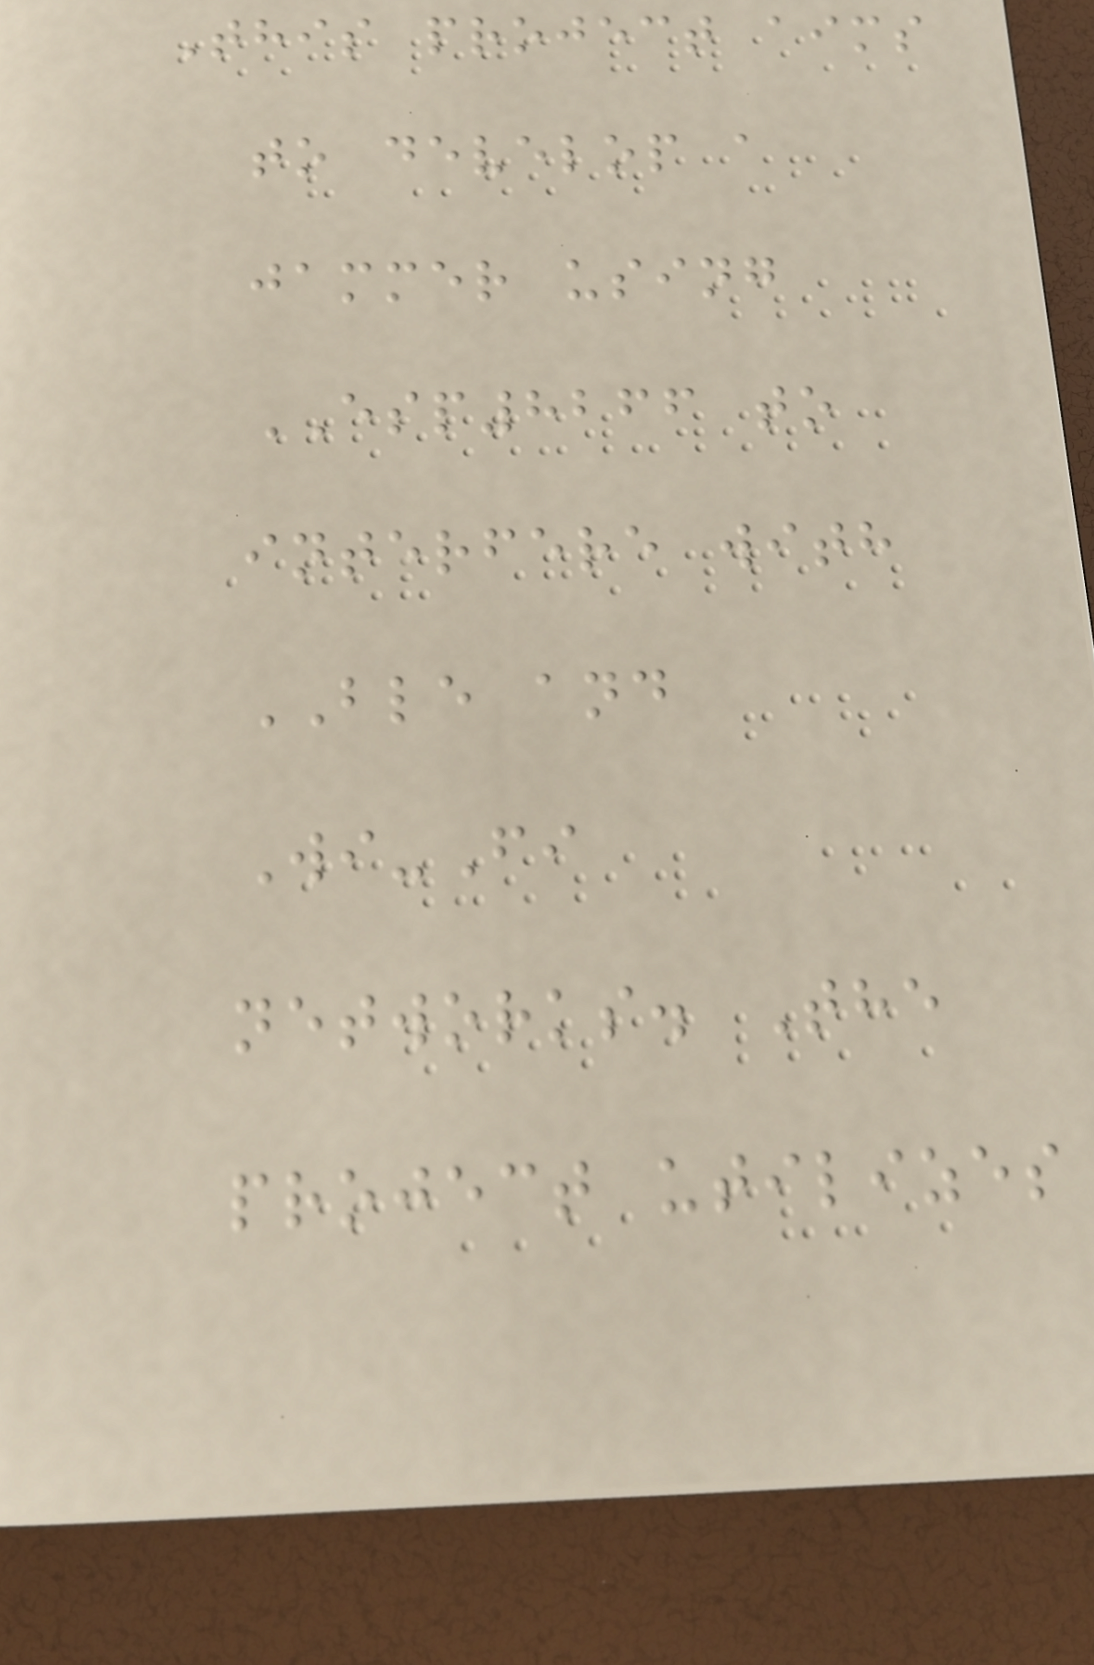This project aims
to develop a
jammer using
ESP8266 to
interfere with
BLE and
Wi-Fi
networks. The
project utilizes
